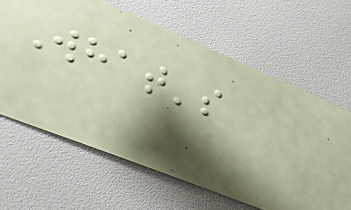What's
